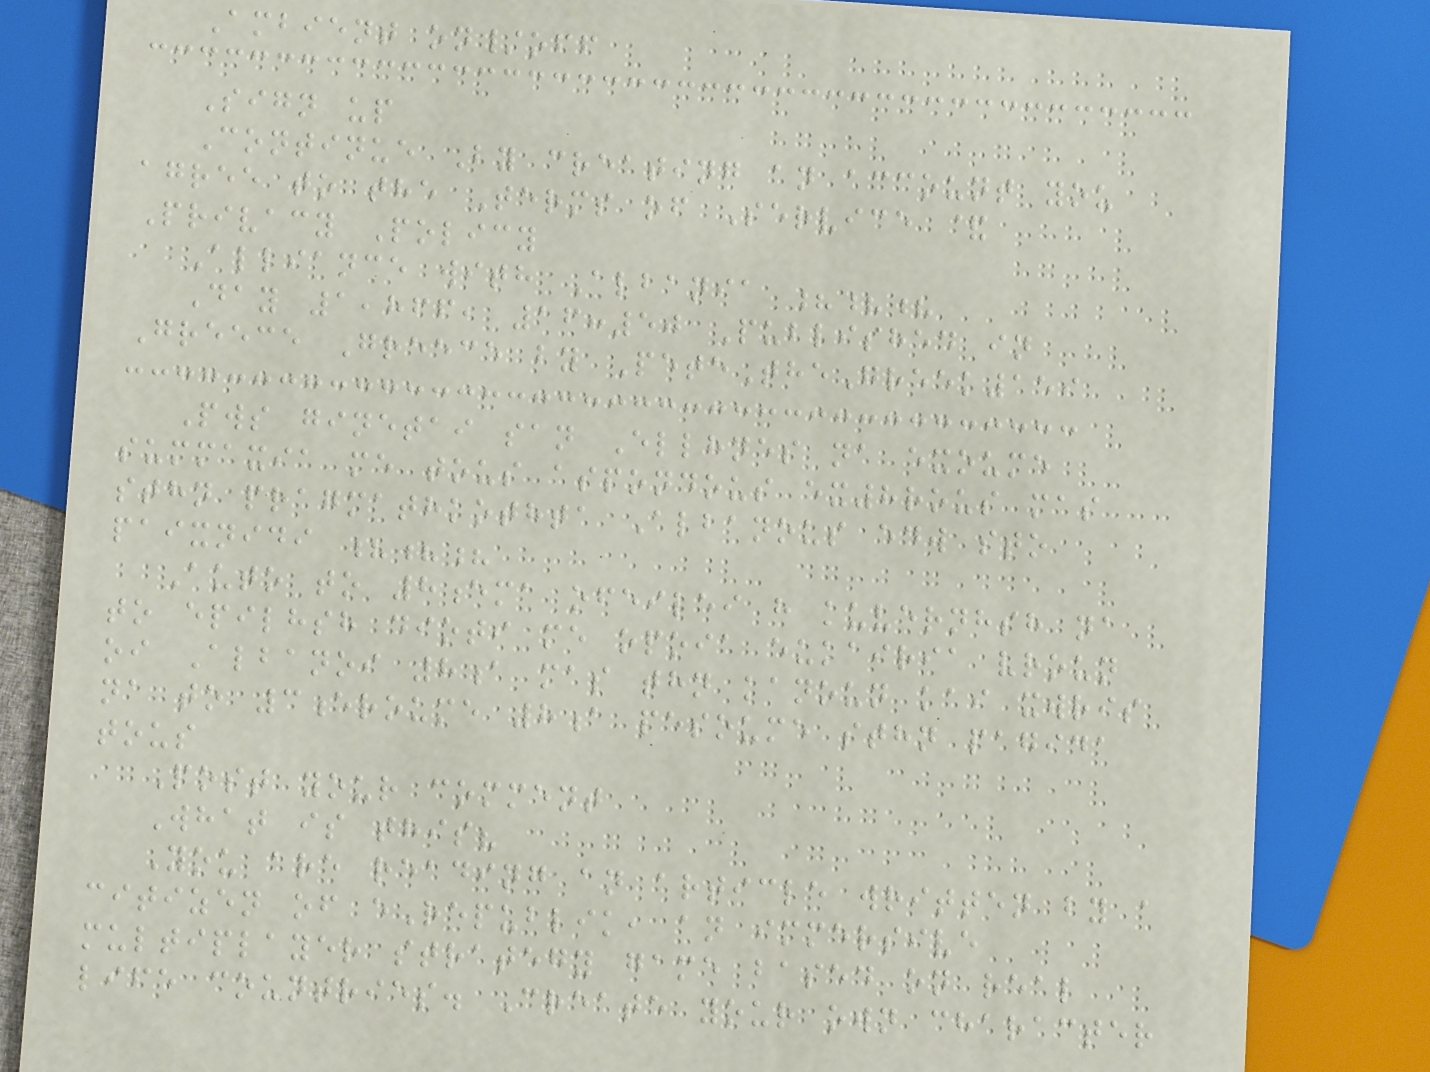Ambient on/off
Sign up
Continue By creating an account you
agree to the Terms of Service &
Privacy Policy
Alliance with Albania ???
Day 1,866, 16:50 Published in
Greece Greece by PeteTheGreek159
Pws ginetai san Ellhnes na exoume
summaxia me tous aspondous ex8rous mas
sthn pragmathkothta Albanous edw sto
paixnidi ???
Auto to 8ema ofeilei h kuvernhsh na
to epilhsh dioti me opoia eukairia vroun
oi Albanoi 8a mas thn kanoun kai xwris
na to 3eroume 8a pesoume sthn pagida
tous
Post your comment
What is this?
You are reading an article written by a
citizen of eRepublik, an immersive
multiplayer strategy game based on real
life countries. Create your own character
